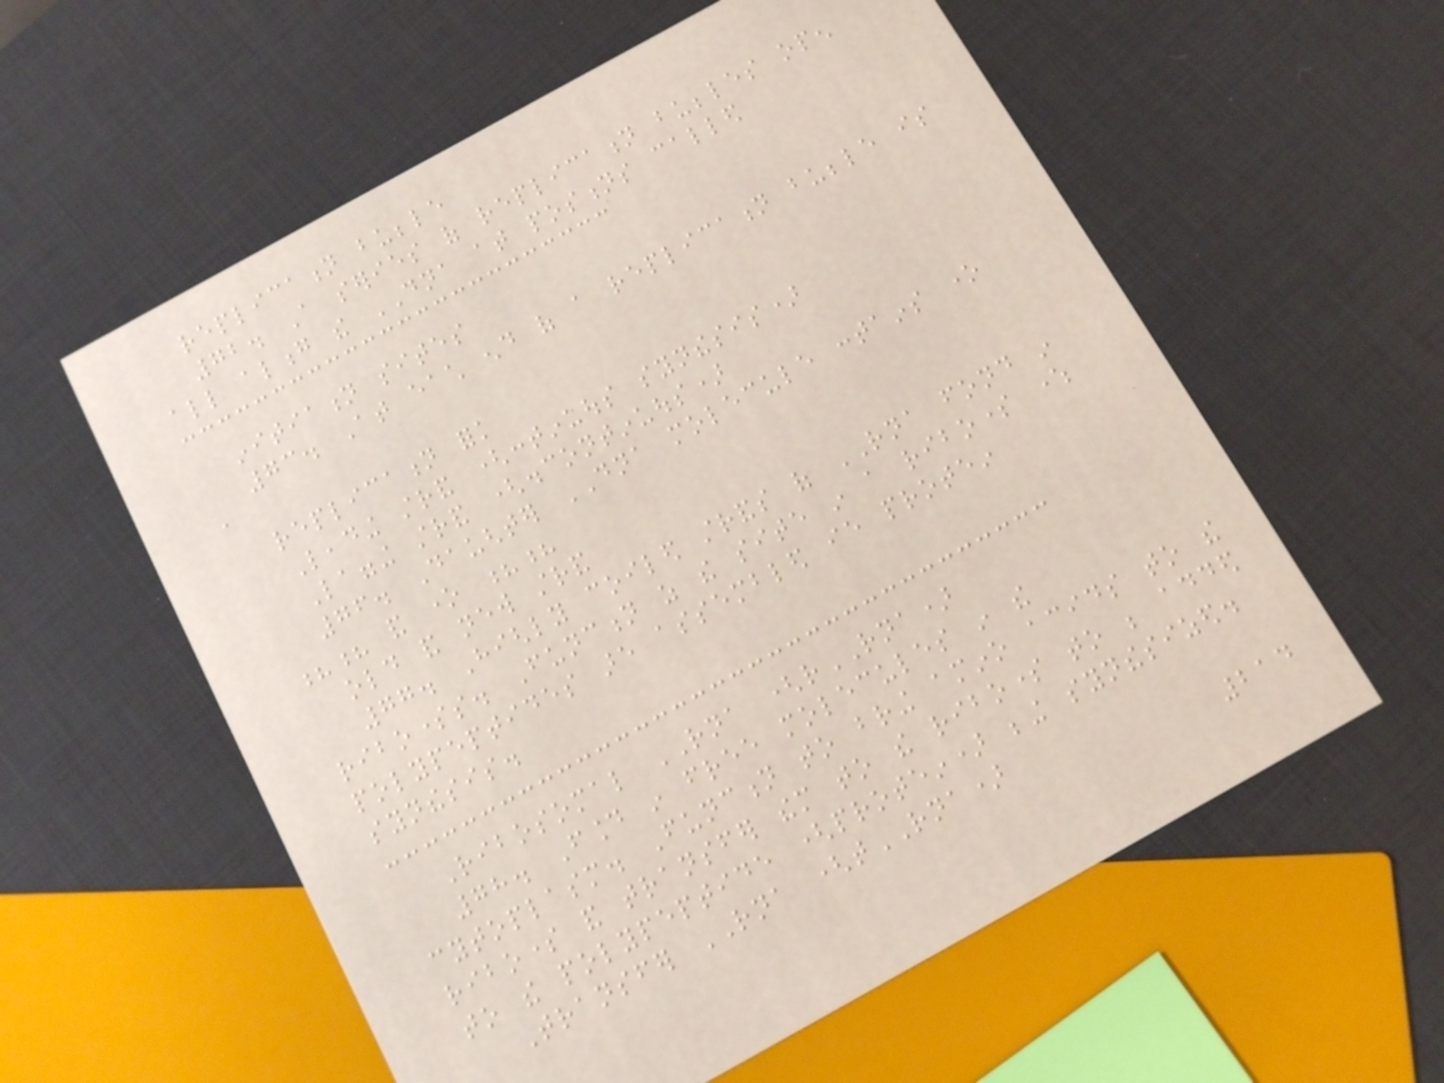replication bubble
72. A series of replication bubbles open
all along the DNA at postions called
initiation sites
73. At each end of a replication bubble is
a
replication fork
Leading strand (continuous synthesis)
Lagging strand (discontinuous)
76. Daughter DNA molecule contains one
?? and one ??
old and new strand
77. Highly coiled strands of RNA fond in
ribosomes. Function as the site in a ribosome where
polypeptides are assembled ie protein
synthesis.
Ribosomal RNA (rRNA)
78. Found in free molecules in the
cytoplasm. Function to bring amino acids to the
ribosome and transfer them to the ribosome to be added
to the polypeptide (protein) being synthesized.
Transfer RNA (tRNA)
214
